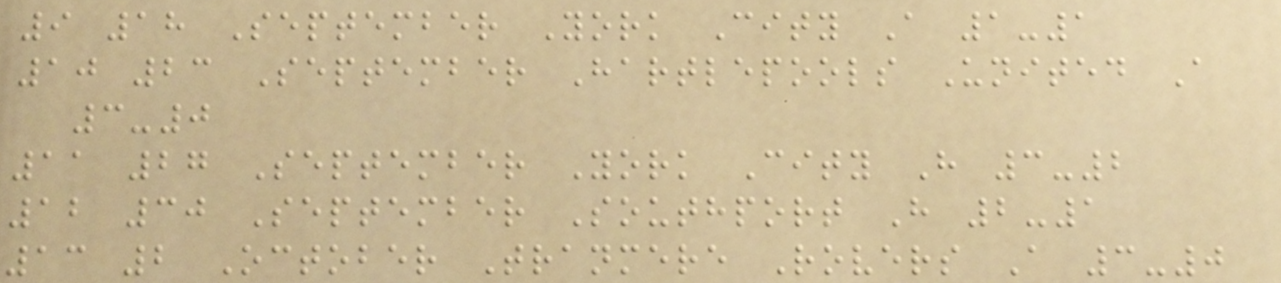9 18 September York City A 1-1
10 23 September Hartlepools United A
3-0
11 27 September York City H 3-2
12 30 September Southport H 2-1
13 2 October Tranmere Rovers A 3-0
